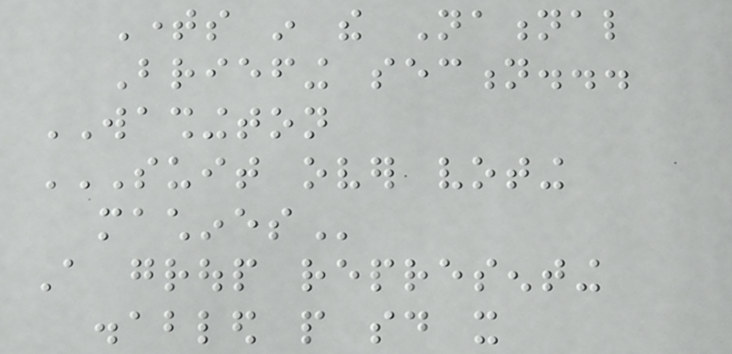Times in the National
Briefing section...
WASHINGTON
SUIT OVER VOTING
MACHINES
A group representing
disabled people said it
